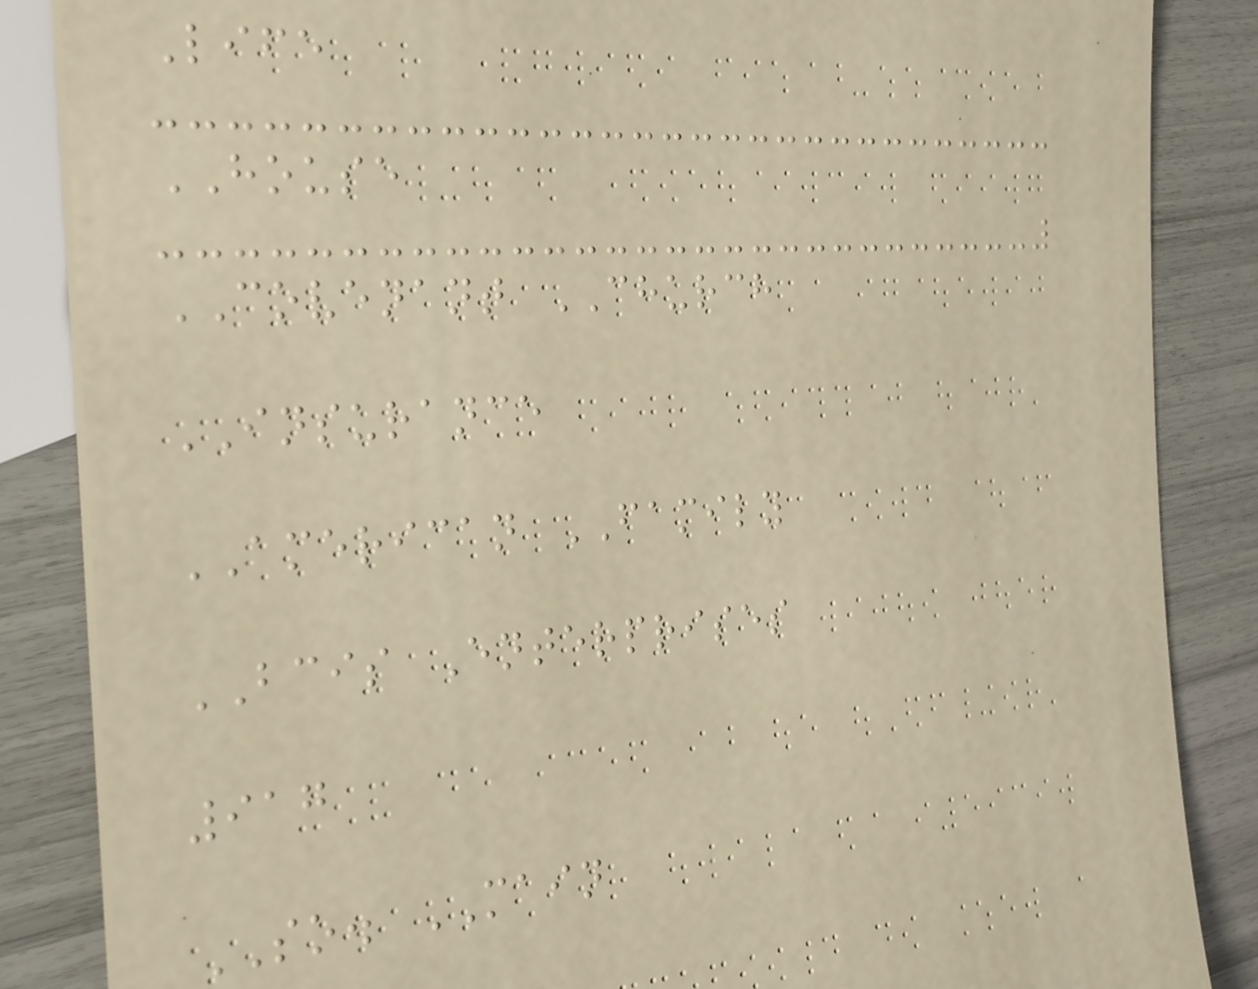Life
HOUSE
COVENANT CHURCH
INSURANCE
AMERICAN FAMILY
BCIS Enterprises
917
SO. MAIN
